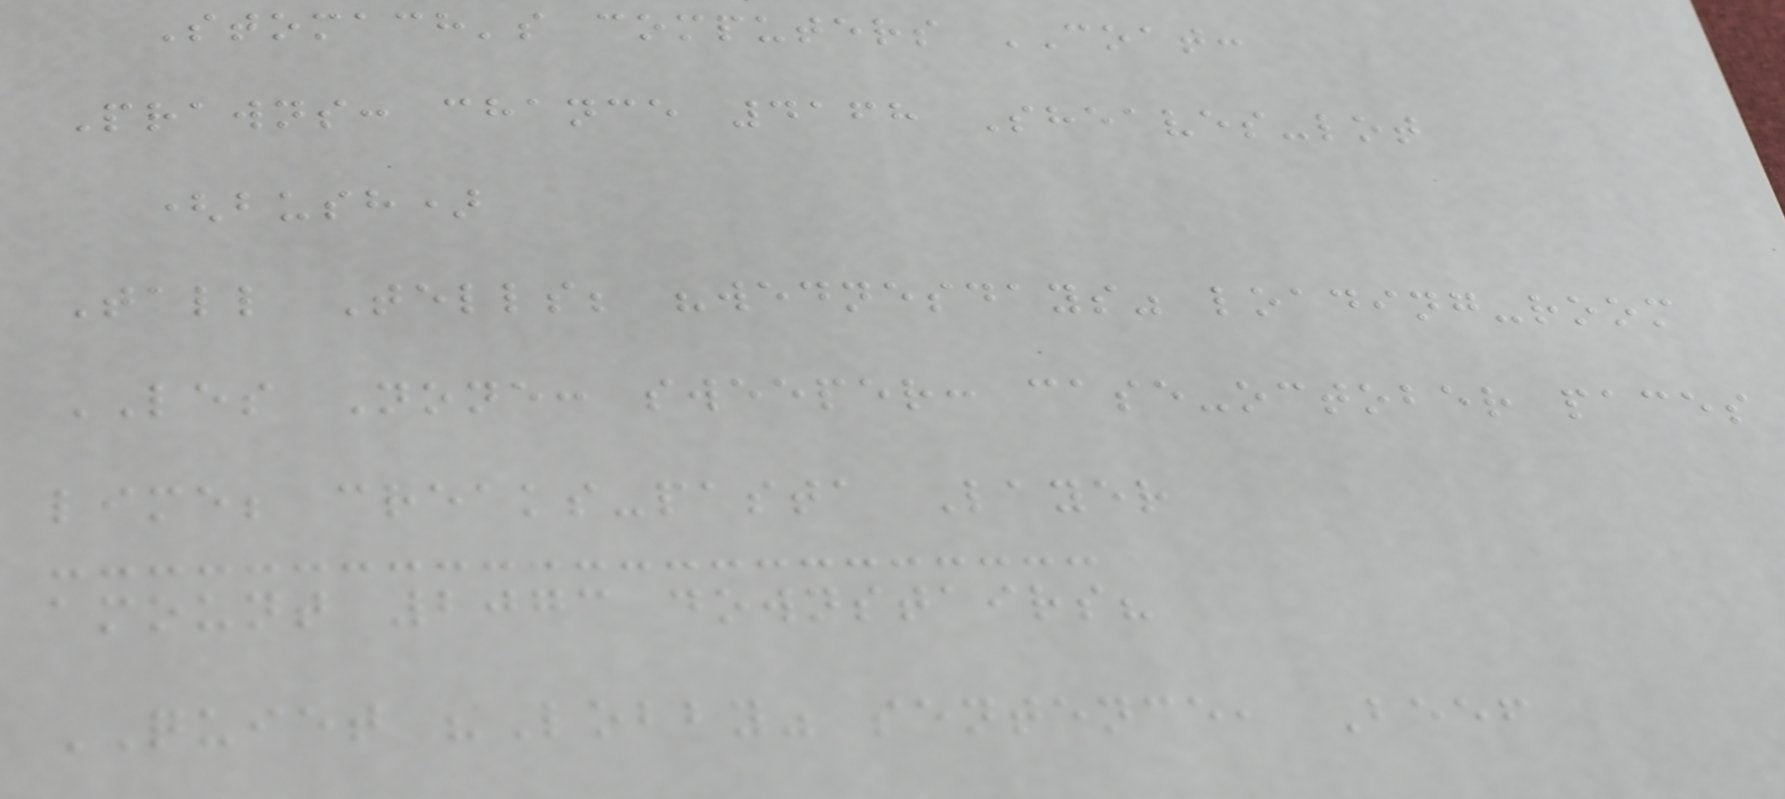Stomach's computers COAT:
Prawns: chance 4168 Sheaves-lot
(bush)
Tall Tells; "wednesdays" loading-room
LES None: sweeper: case-october paces
lime; creaks-pasta Layer
amount 2073 downstairs?
QUIET "Lobby" sentence, Beef
